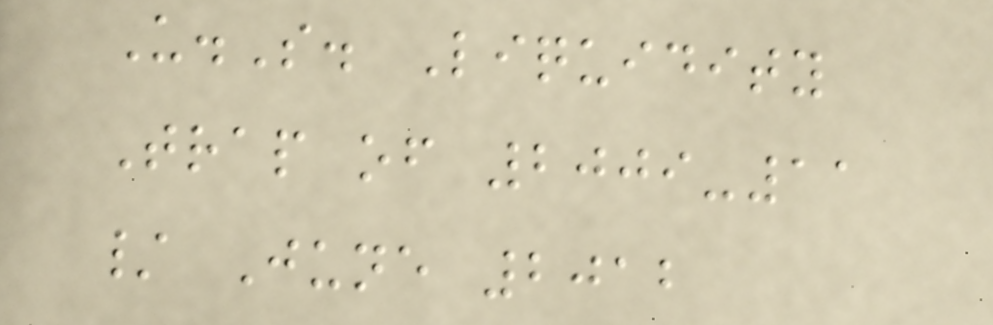U.S. Liquidity
Trap of 2009-11
/ June 2012
